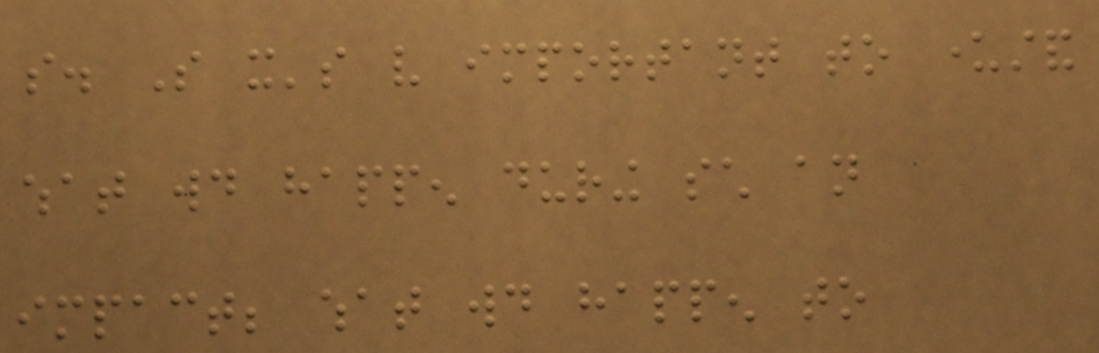so. So it's very important to understand
what would happen during such an
impact; what would happen to
